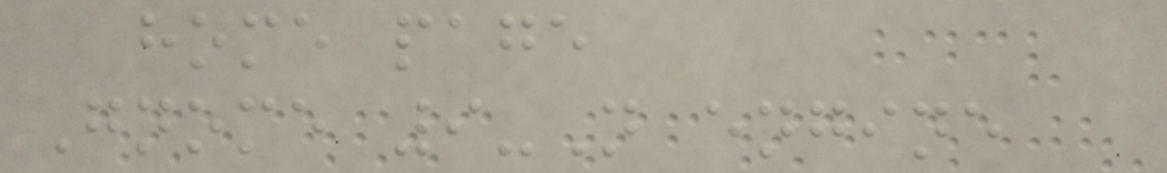home page
Gnome 9-N engine
